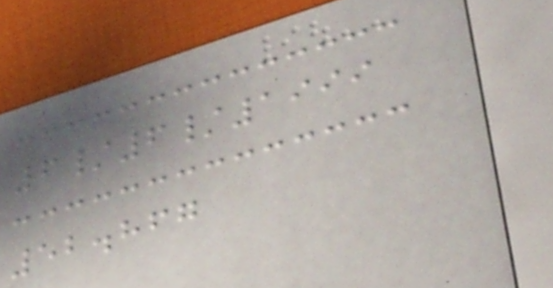6/6/1999
52.867
